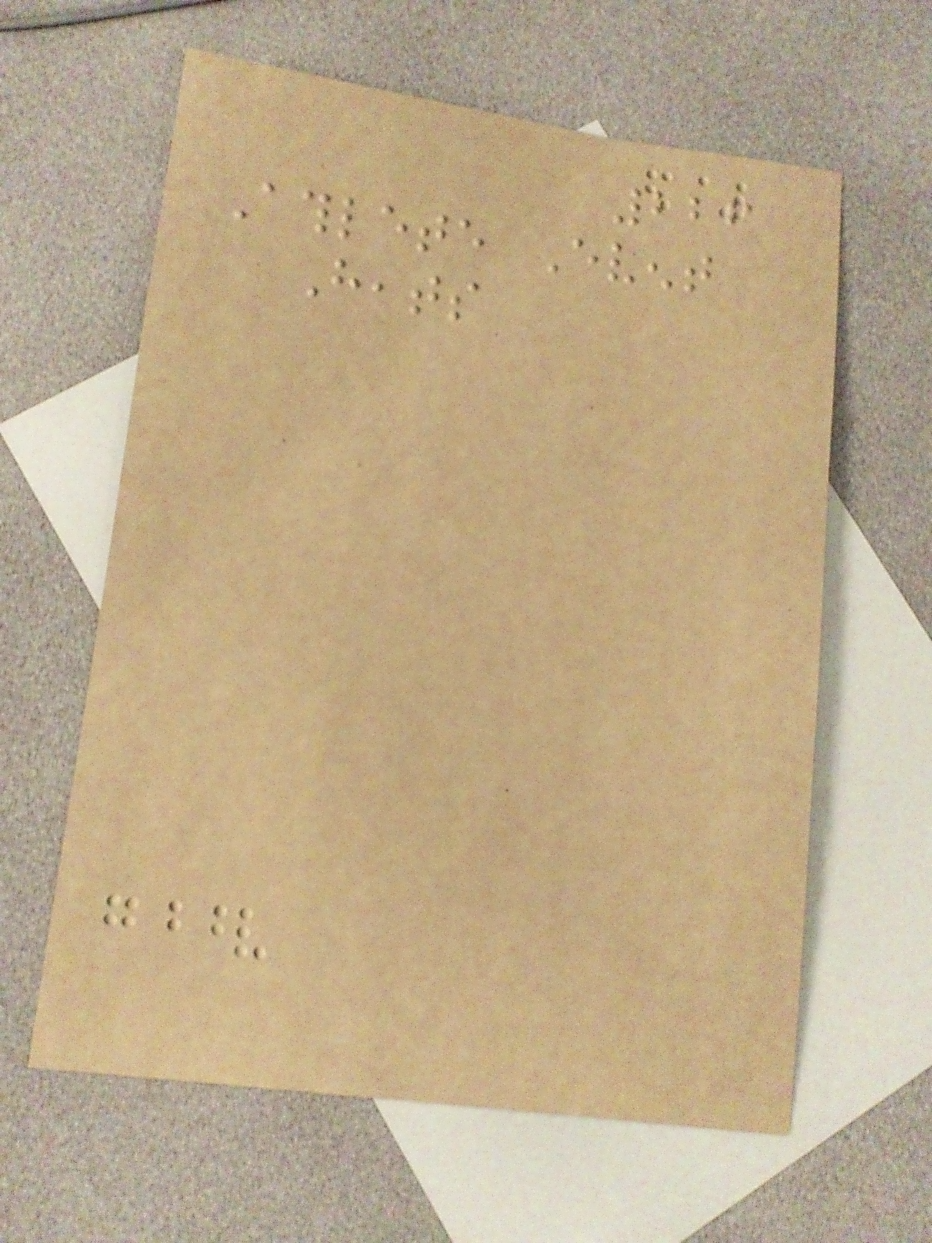226
Athlete Event
Heats
